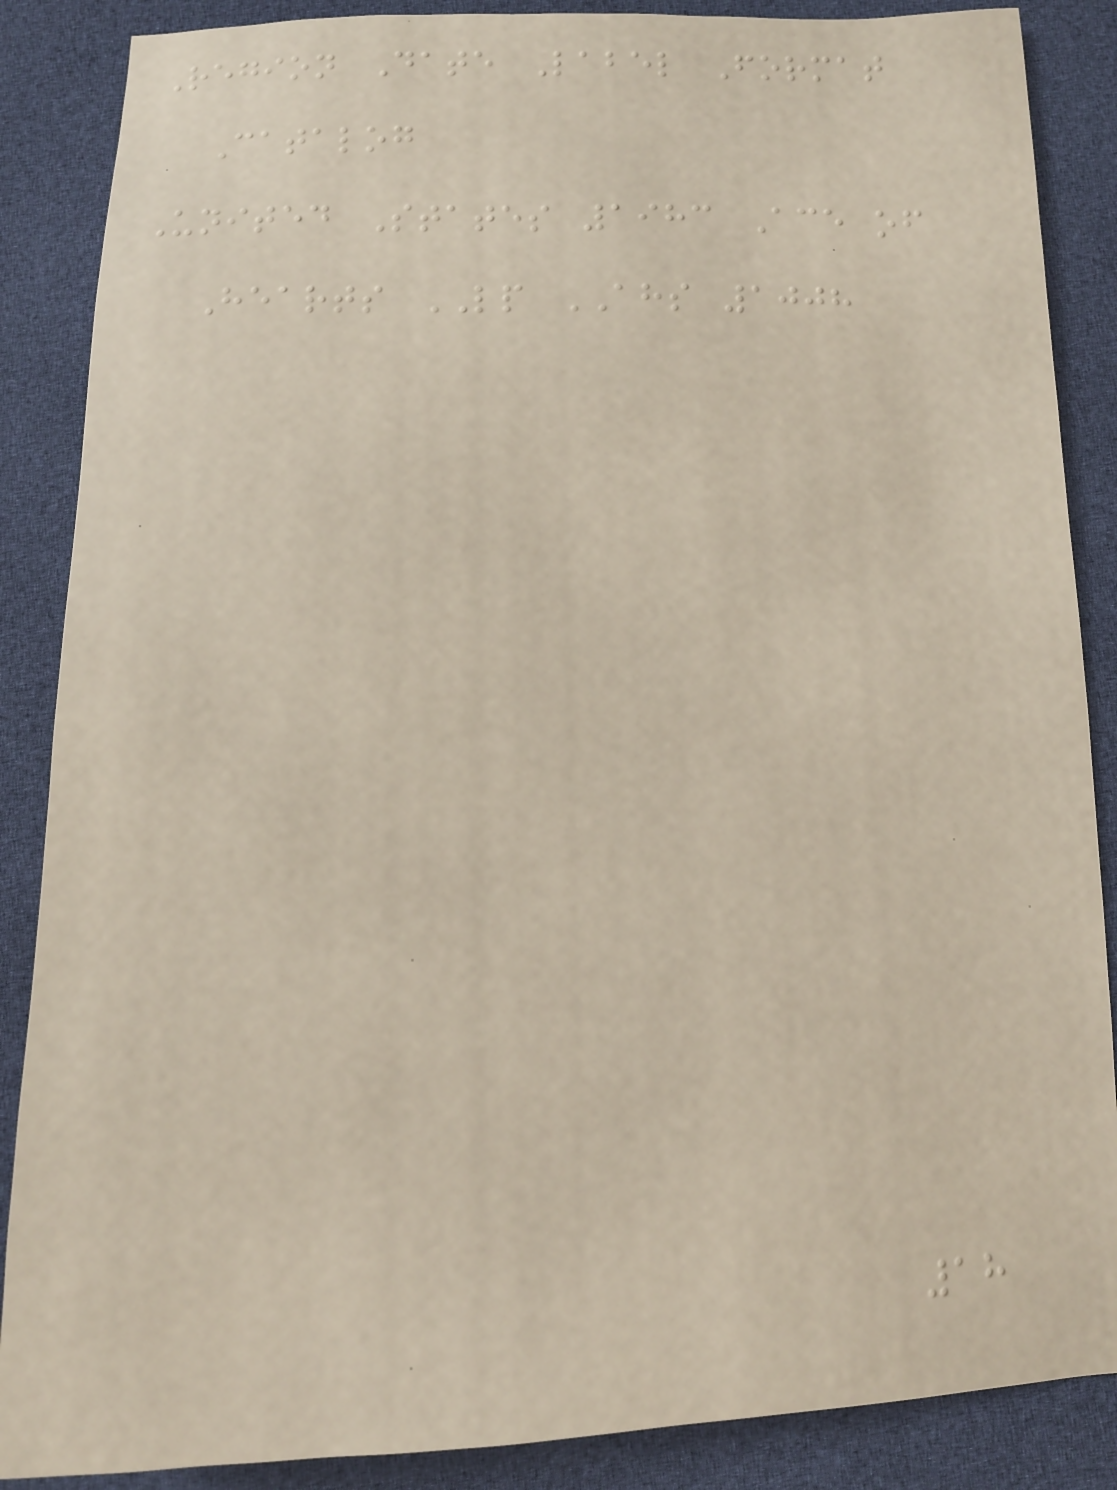Region Date Label Format
Catalog
United States 1983 Ace of
Hearts LP AHS 1008
18
